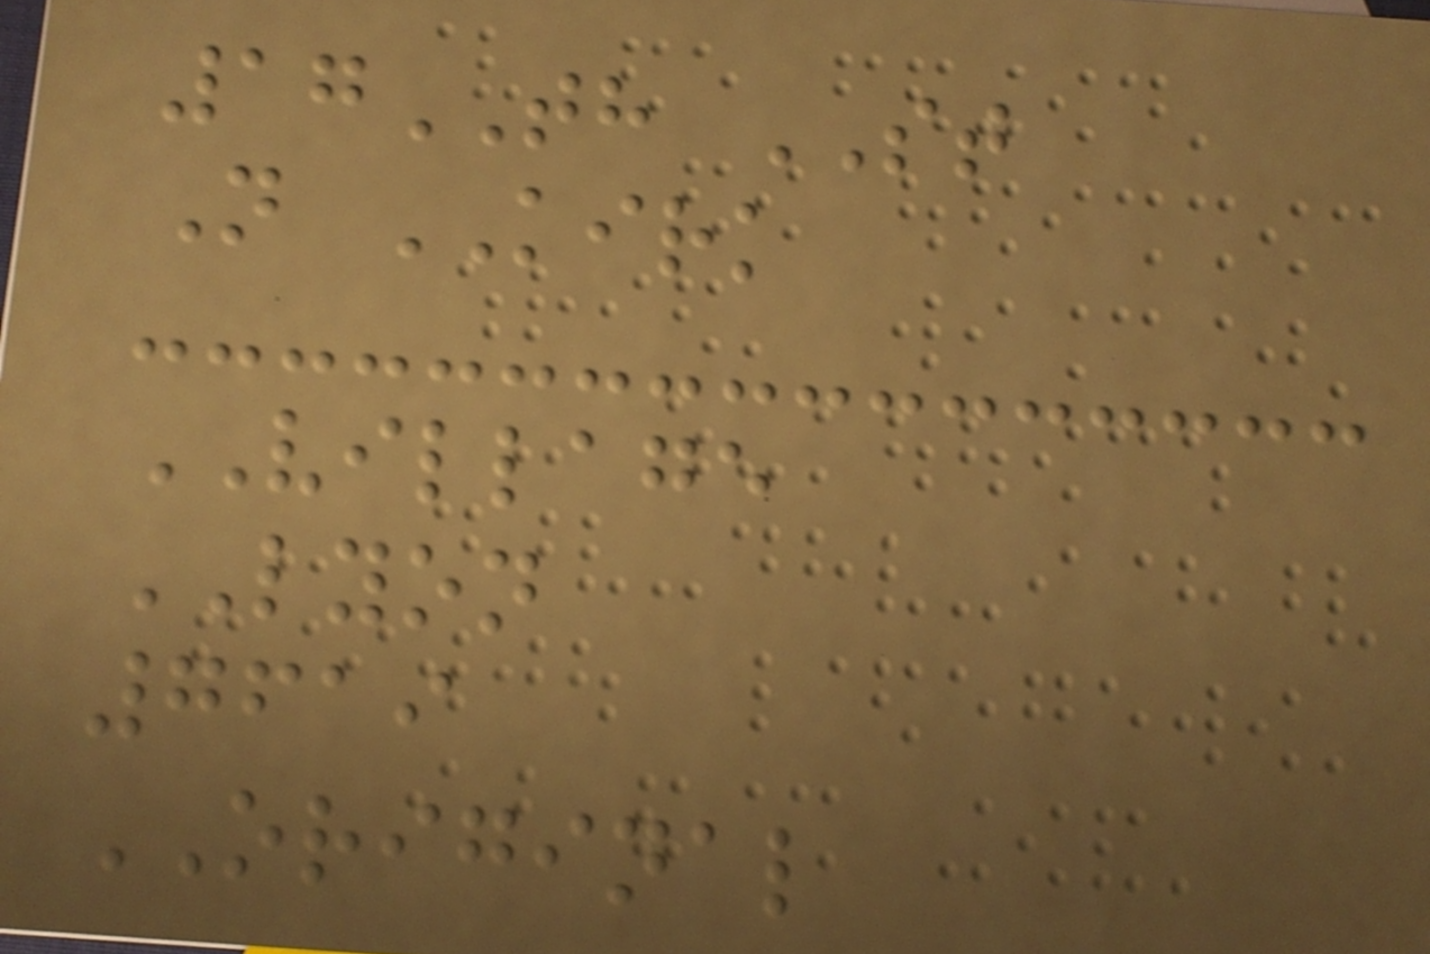17TH ST
N KIRK
VILLAGE
LYON
7619
ORIGINAL
